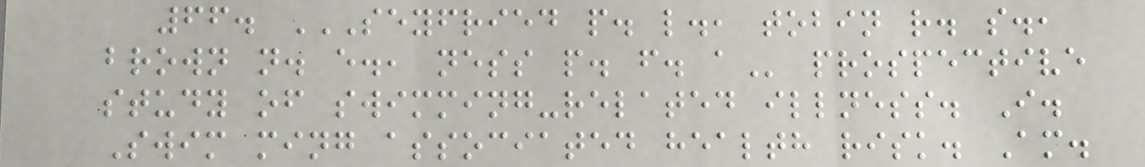66. SEYFRIED P. L., TOBIN R. S.,
BROWN N. E., NESS P. F. A prospective
study of swimming-related illness. I.
Swim ming associated health risk. Am.
